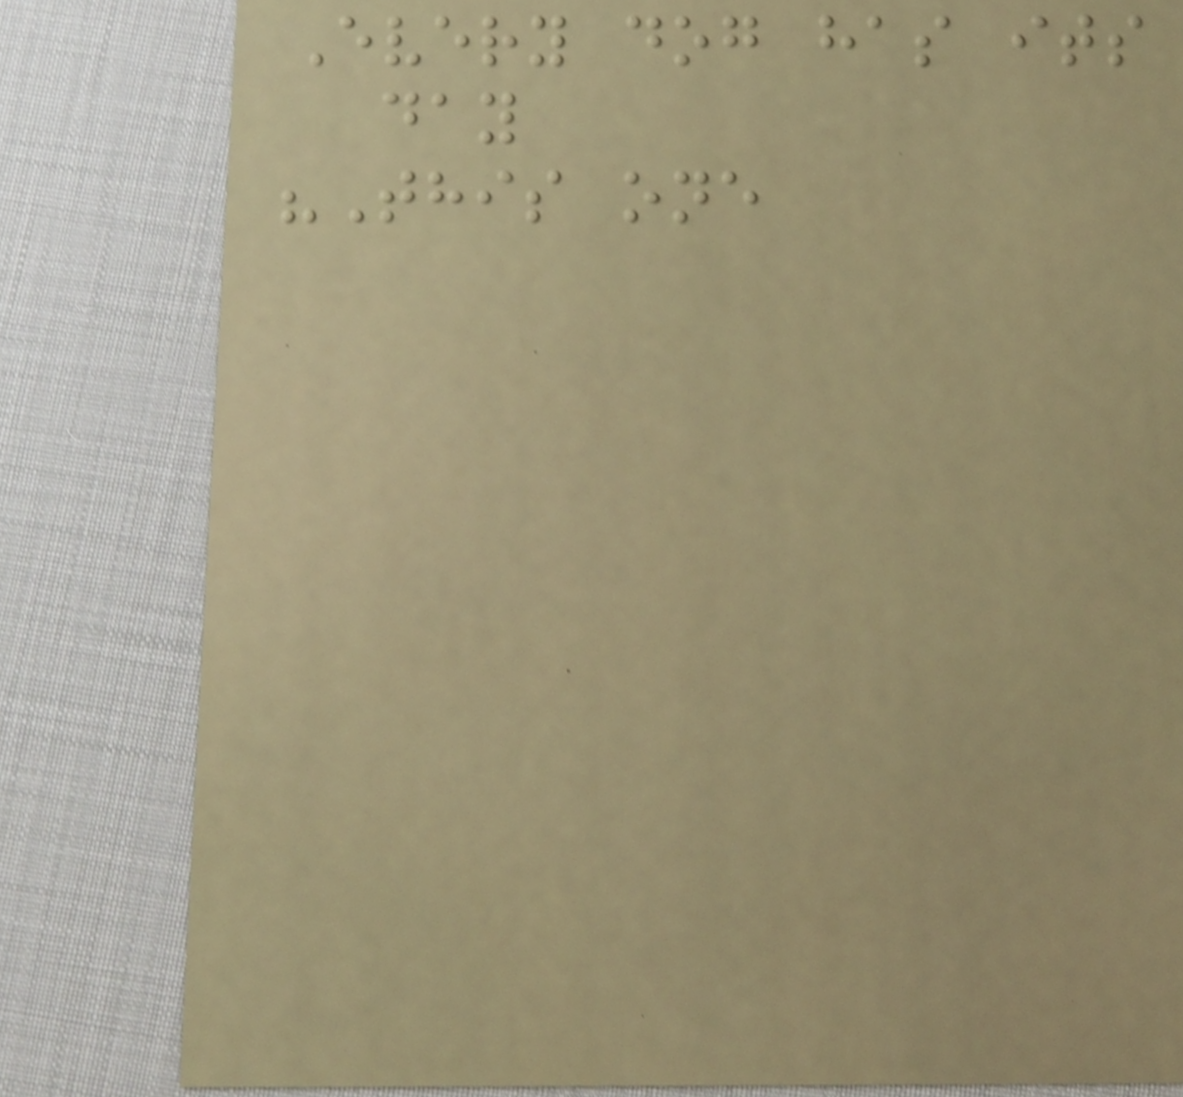Every dog has its
day
"This one
